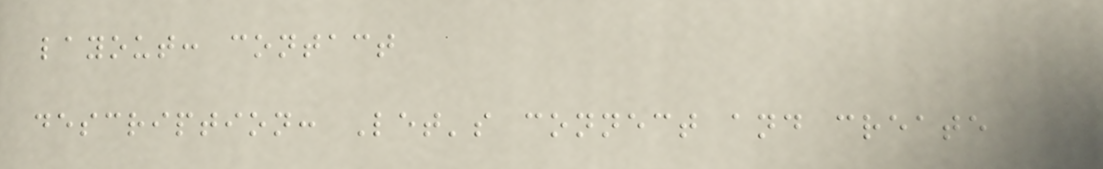layout: contact
description: Let's connect and create
